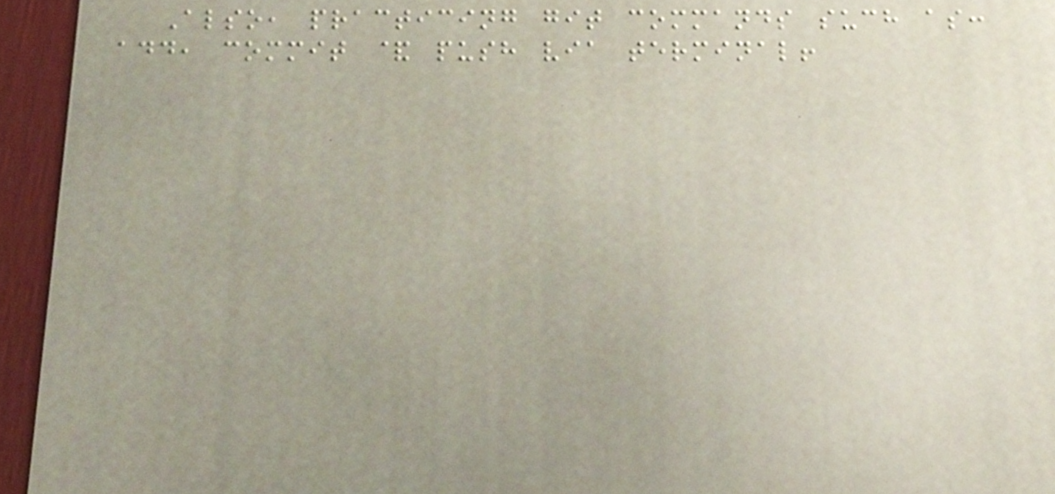Also, practicing git commands such as:
add, commit & push via terminal!
